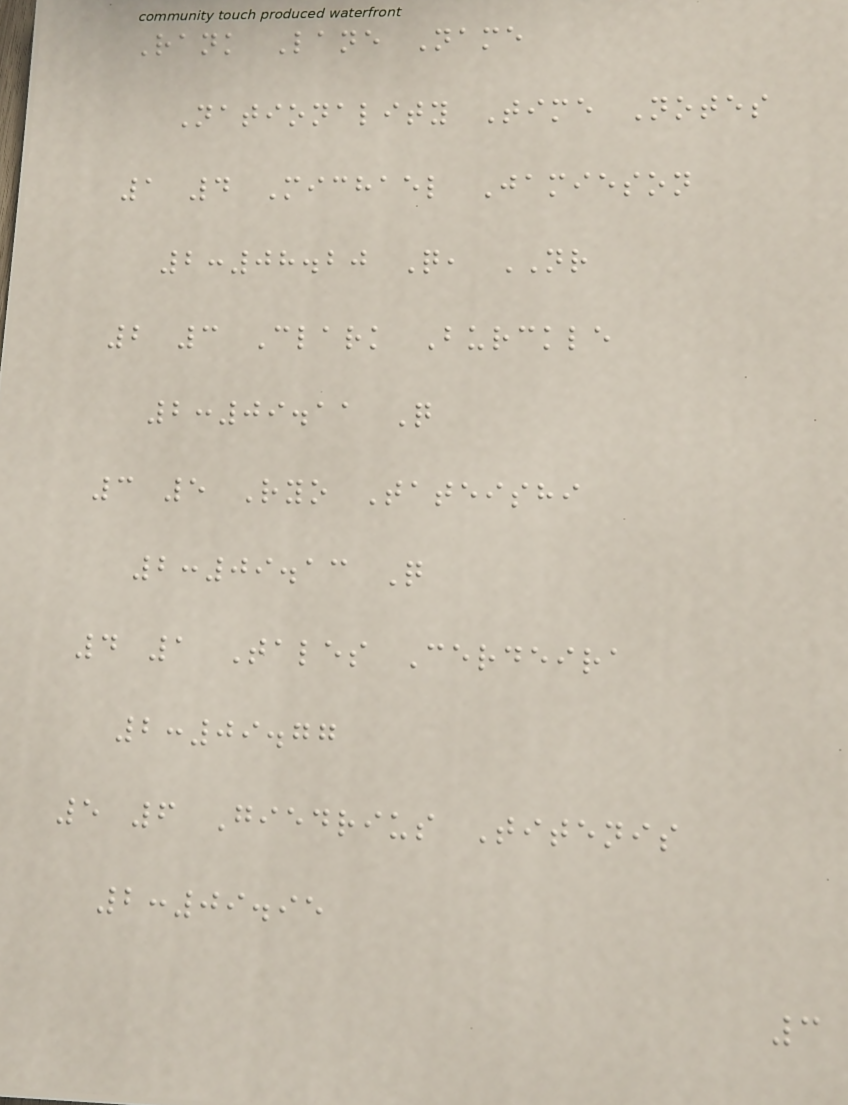Rank Lane Name
Nationality Time Notes
1 4 Michael Jamieson
2:08.20 Q, NR
2 3 Clark Burckle
2:09.11 Q
3 5 Ryo Tateishi
2:09.13 Q
4 1 Tales Cerdeira
2:09.77
5 6 Giedrius Titenis
2:09.95
3
